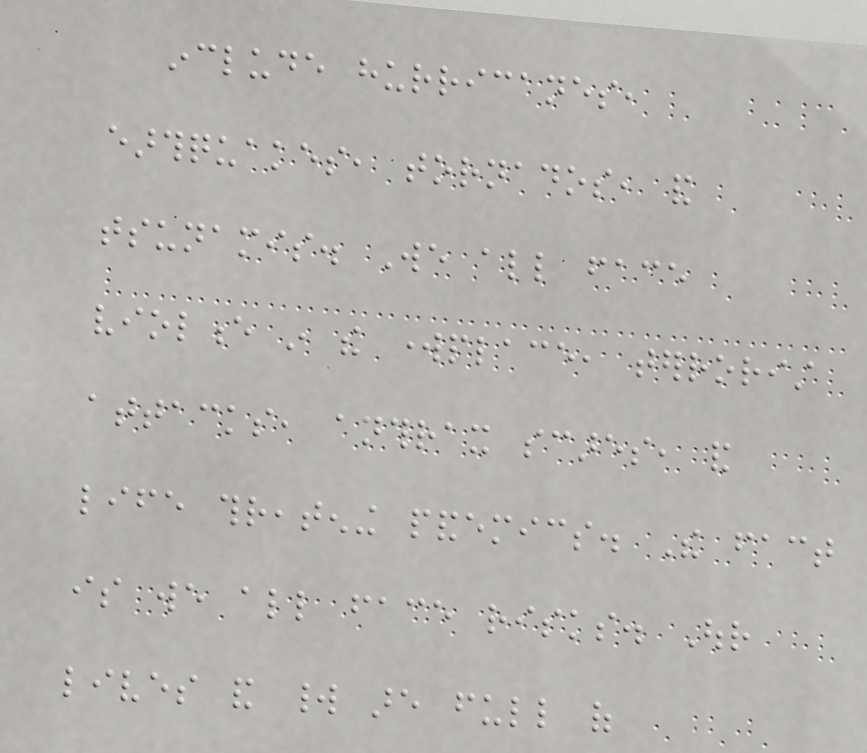include hurricanes,
earthquakes, tornados, and
tsunamis. We all face
violence in the workplace, terrorist
attacks, anthrax scares, and
life threatening pandemics. The fact
is we all face risks. Our
lives and world are full of
